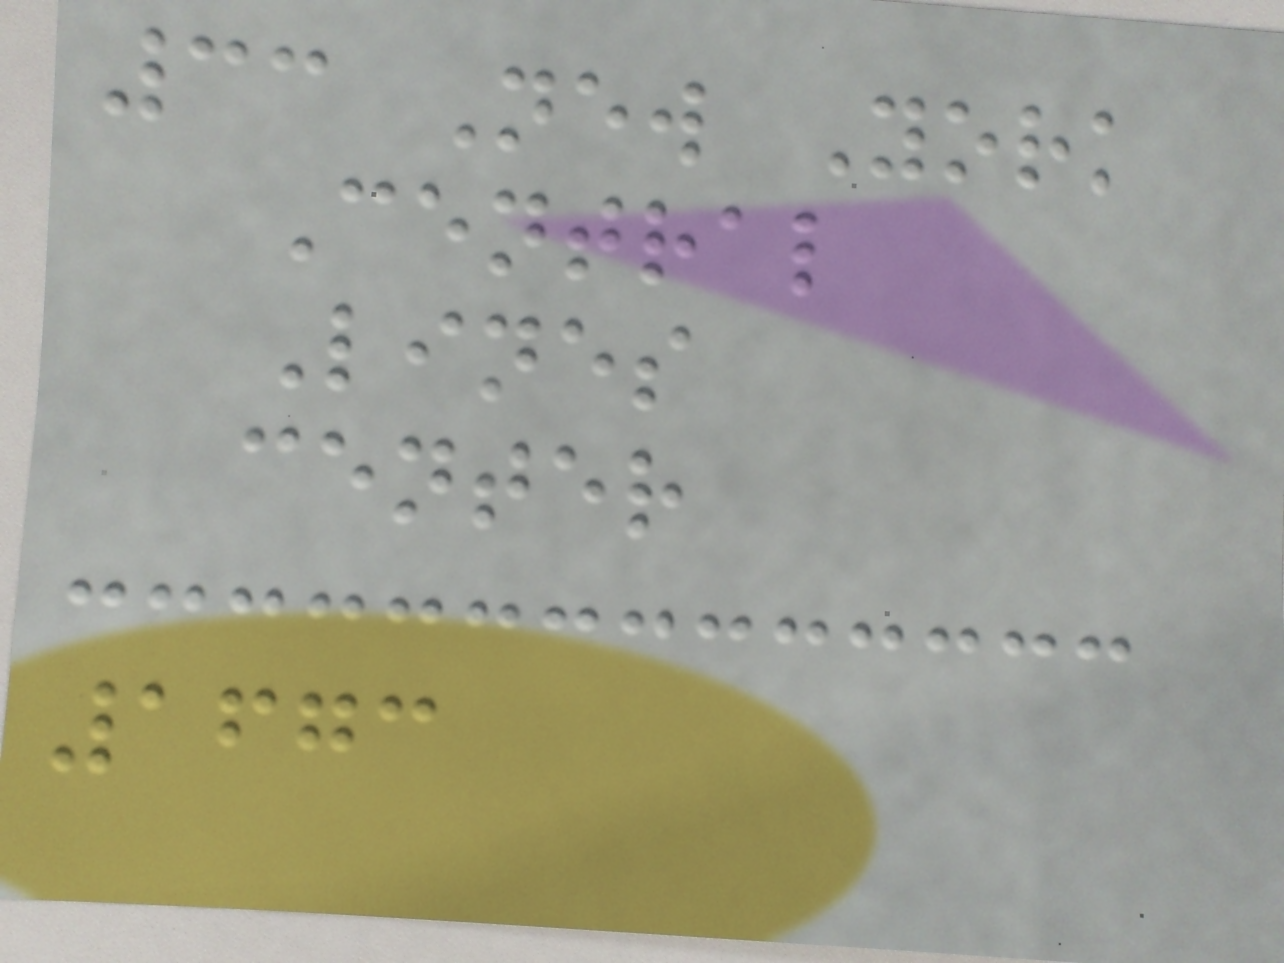33 New York
Central
Lines
center
1673
